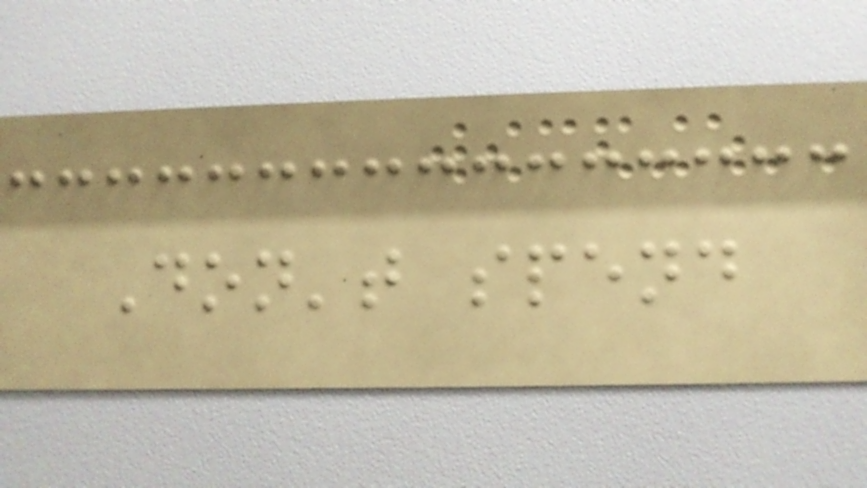Don't spend
